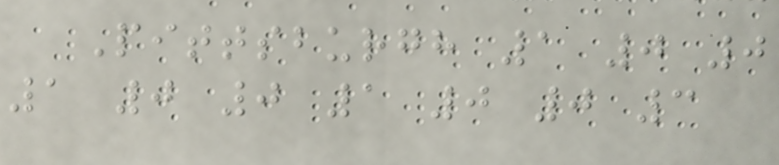Pittsburgh 1 0 0
1 0 0 1 0 0 3
